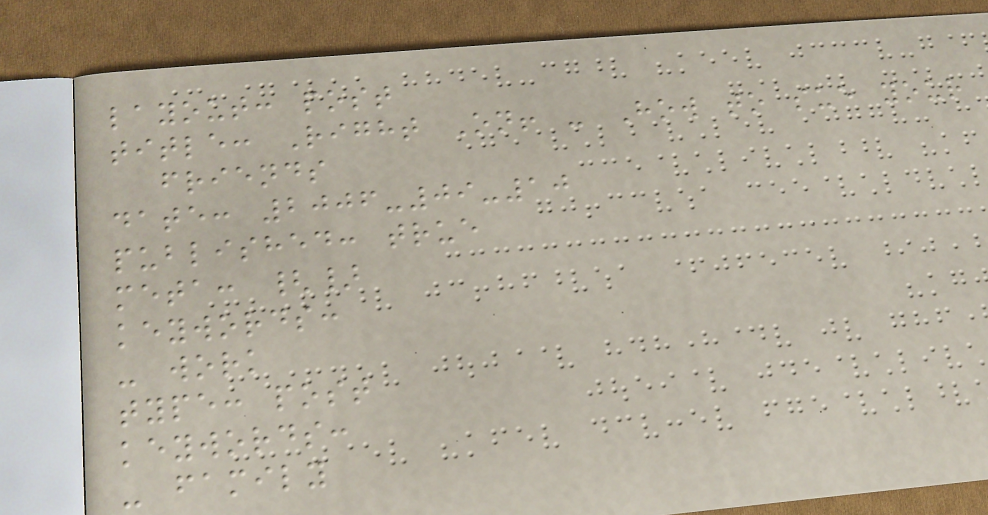layout: post
title: Right On! - How to sue your
friends
date: 2006-09-10
published: true
meta: {}
keywords:
- work
type: post
keywords:
- family
